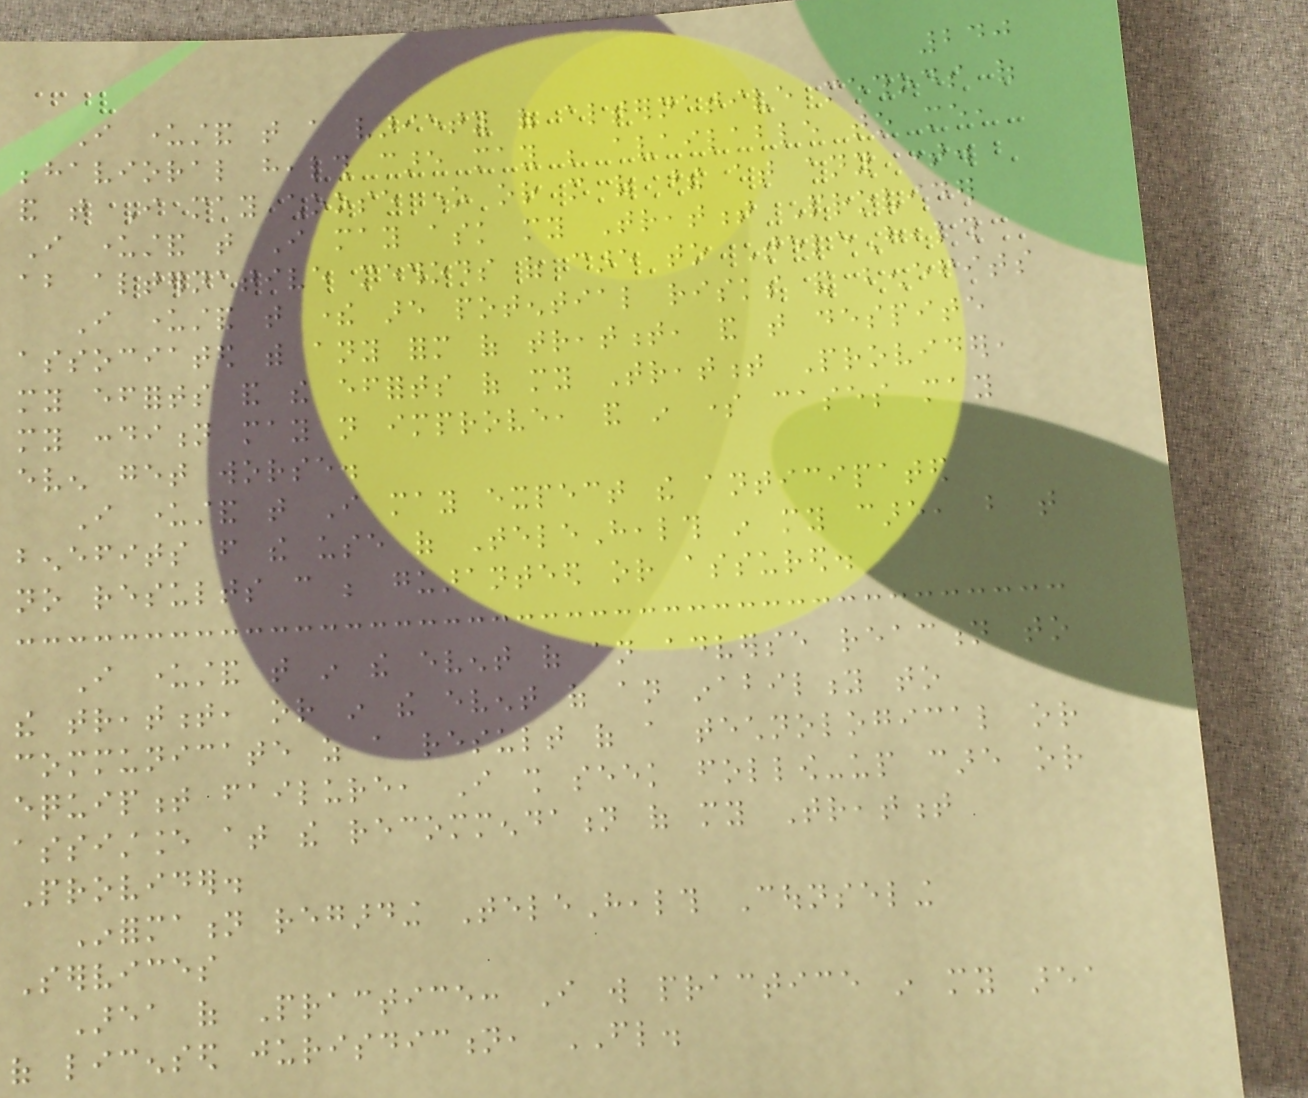240
I understand that a variety of alternative methods of
behavioral health care may be available to me,
and that I may choose one or more of these at any time.
I understand that I may ask my Treatment Provider
about alternative methods of care to TeleHealth
I understand that there are potential risks and benefits
associated with any form of treatment, and that despite
my efforts and the efforts of my Treatment Provider,
my condition may not improve, and in some cases may
even get worse.
I understand that I may expect the anticipated
benefits from the use of TeleHealth in my care, but that
no results can be guaranteed or assured.
I understand that in the event of an adverse reaction to
the treatment, or in the event of an inability to
communicate as a result of a technological or
equipment failure, I shall seek follow-up care or
assistance at the recommendation of my Treatment
Provider.
Information regarding TeleHealth Counseling
Services
Area of Practice: I will practice in my area
of licensed jurisdiction, FL.
